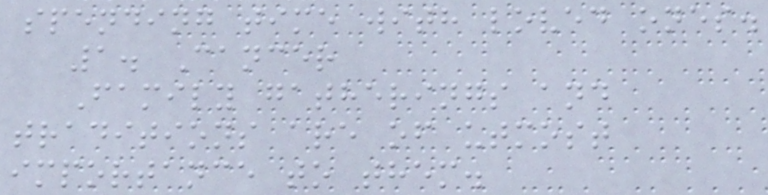spending time with loved ones.
1. Cancer
Family gatherings and
traditions are of utmost
importance to them.
